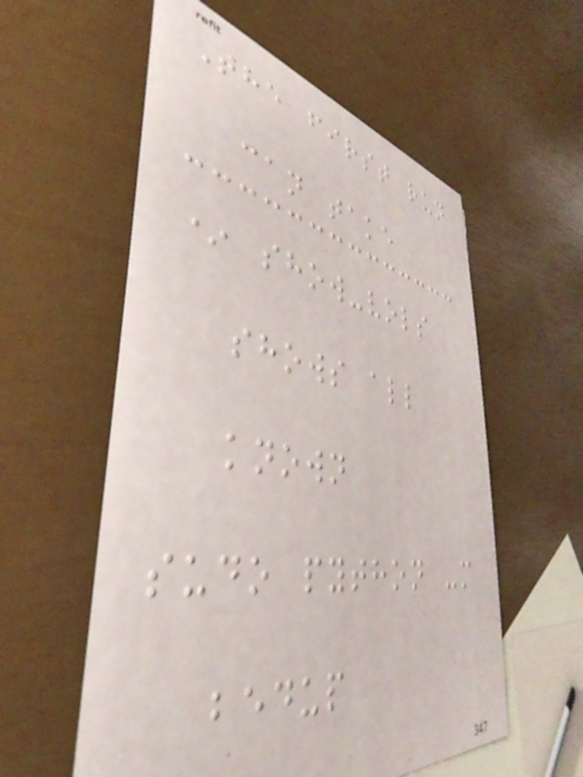The first run
can take
* show-vols
shows all
known
sudo python -m
bedup
